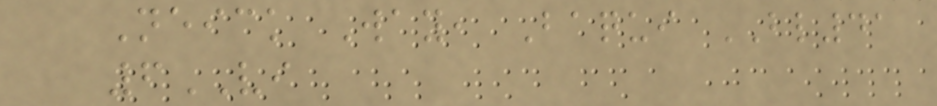Neick Way, Baqui BL41
6VI
